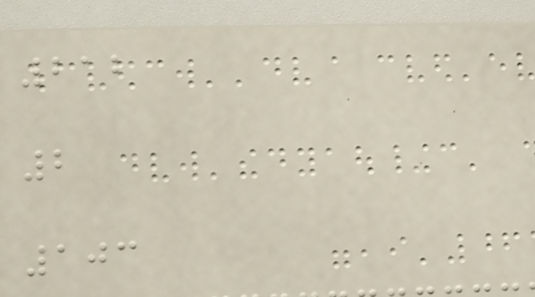212
2
103
